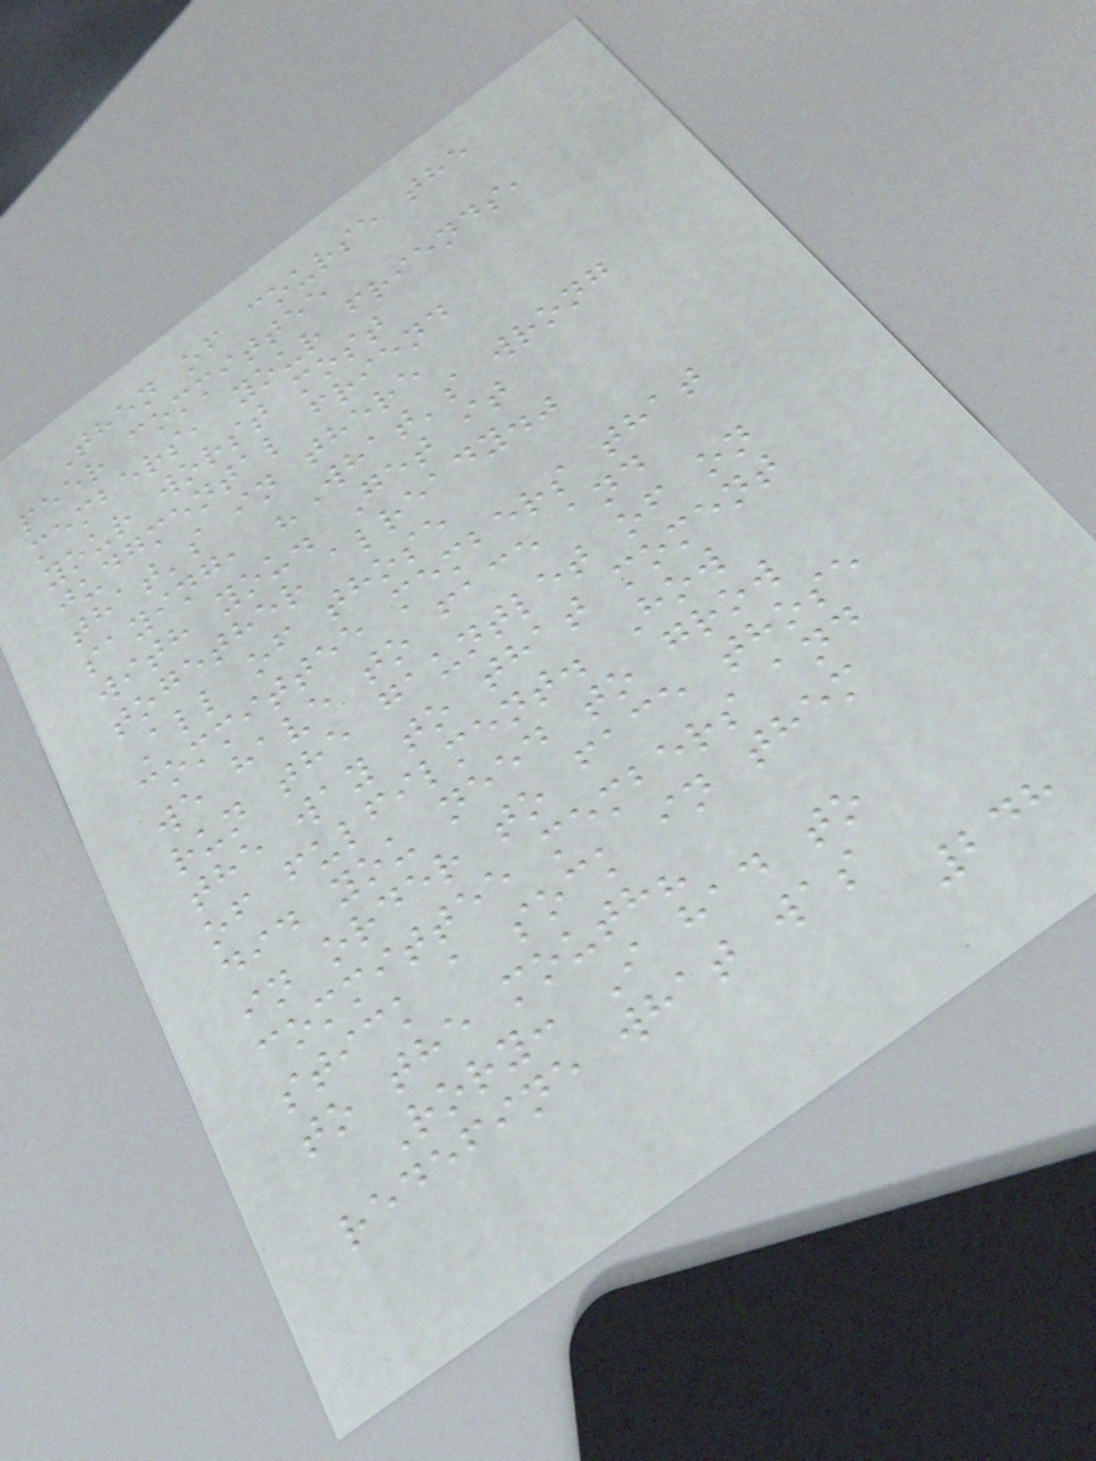Then of course the
peer committee
members, your friends,
your worst most
judgmental friend
that's in there
saying, "What's wrong
with you. Get it
together already."
All of those
committee members that
we have to face and
run the gauntlet of on
the way to that moment
of fulfilment. How
did you need to grow
in order to face those
committee members and
stick a sock in them
to the mouth?
Rory: I had to
redefine what was
248
